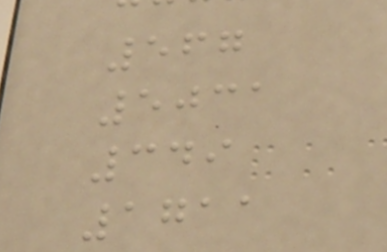567
5031
349
1711
